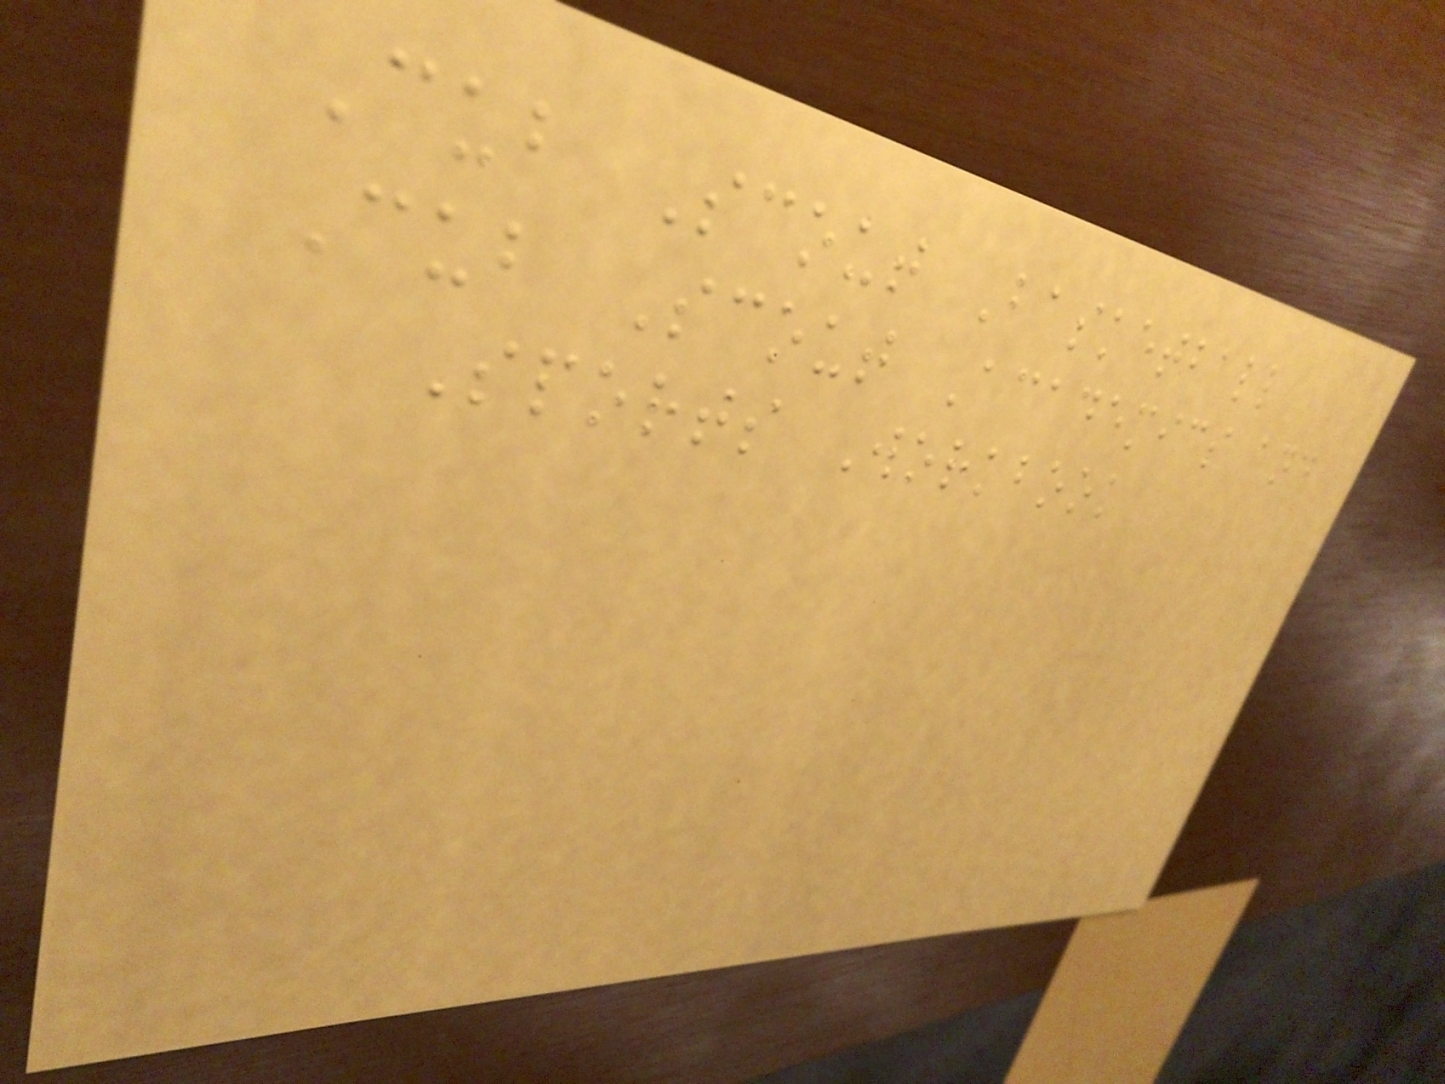Cub Scout Basketball
Cub Scout Academics and
Sports Workbook
